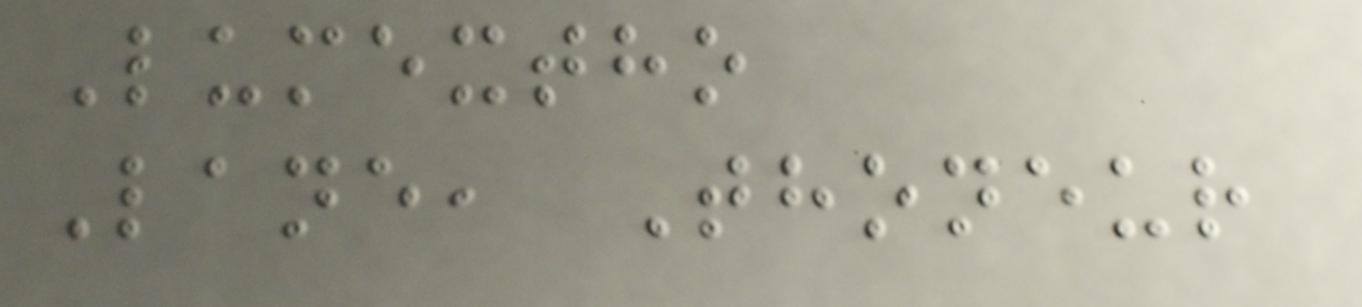Lumextho
Lane, Thoneur
